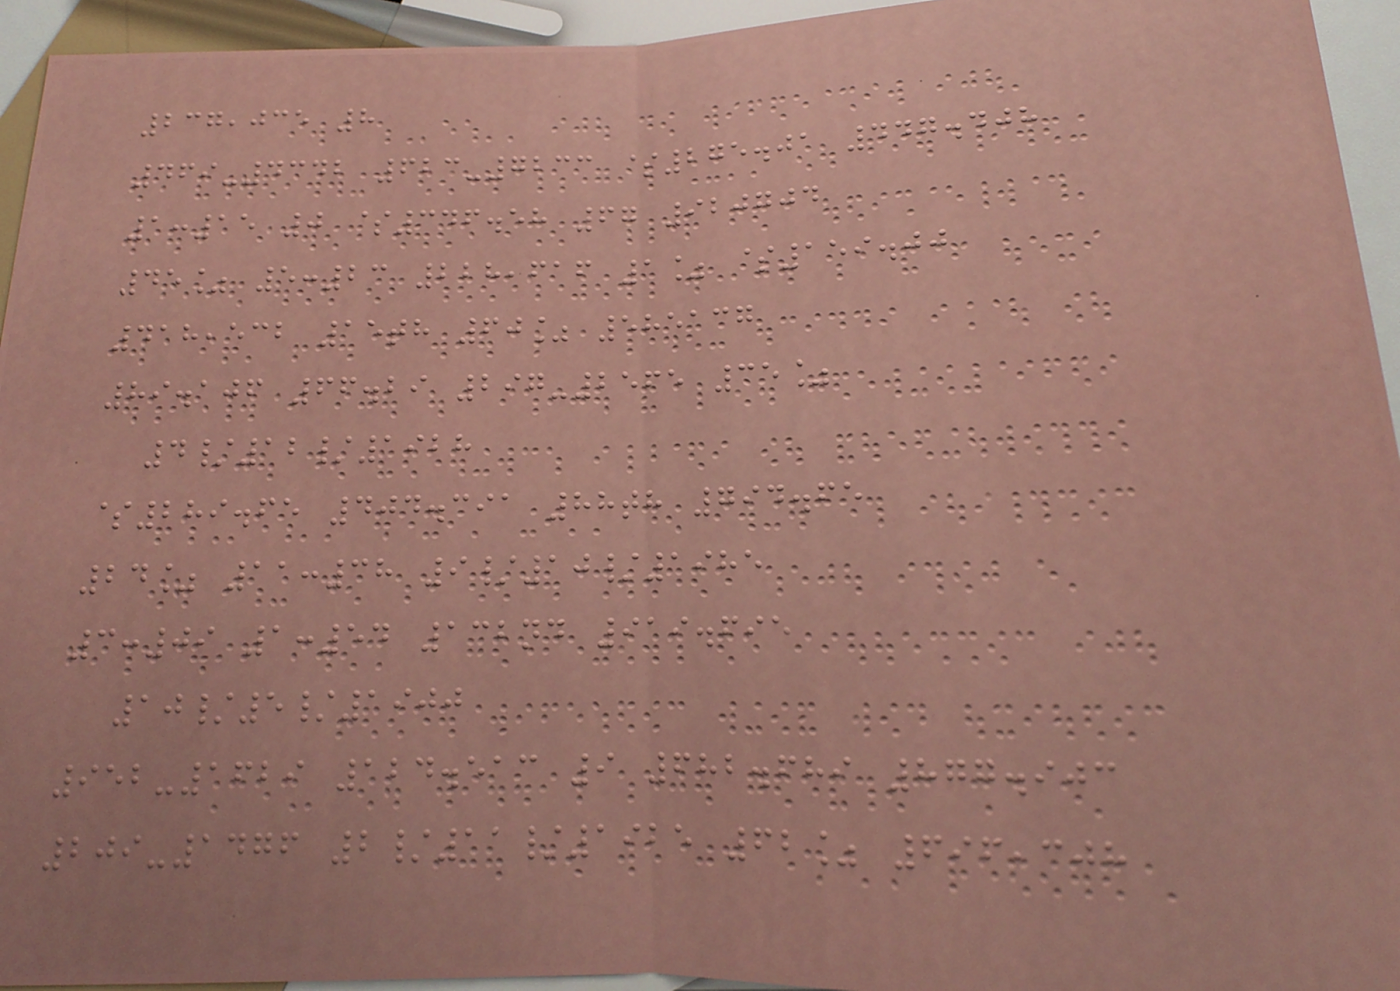237,035 8
469-4342 623-7233 $275.01 447.408
1:15 0 $346.58 67 920704
45% 5:23 228,616 1% $159.00
418,532 15th 60% 585137
89.106 66.29 297-2565 35%
4/12/1928
$289.65 404.391 88th 794.65
24% 11:38 9/10/1985
3:09 1:54 132nd 919.695
10/5/1900
952-1629 124.513 9 682.689 877.903
209-1476 2/11/1925 62% 696,308
